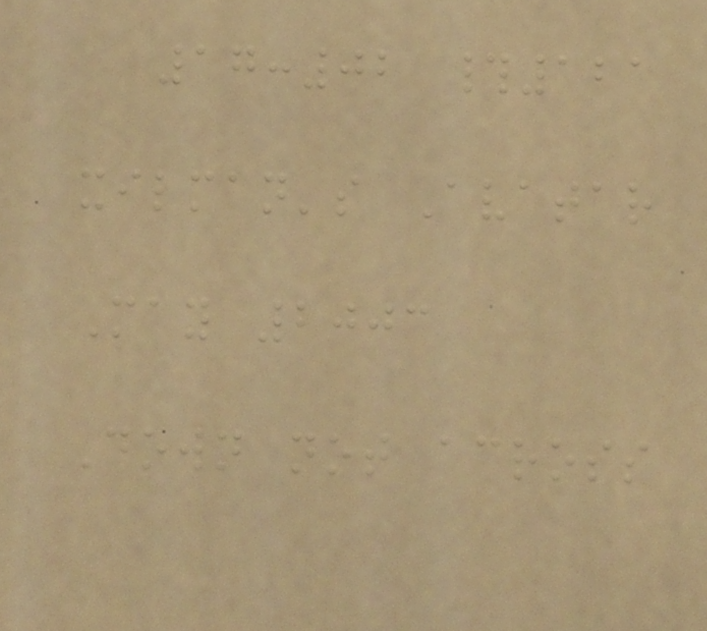17:02 #121
xilman's Avatar
May 2003
Down not across
